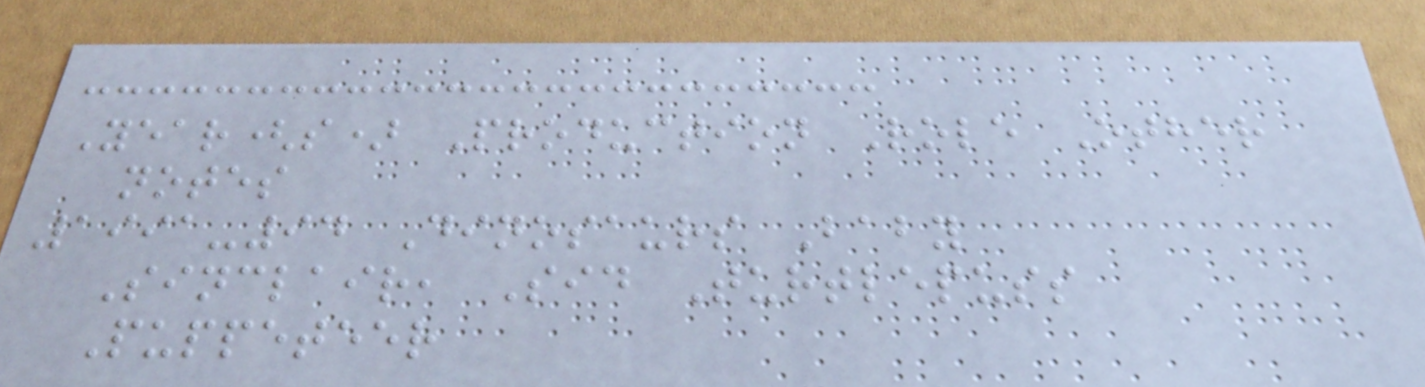Year(s) Production Role Other
notes
1991-94 Dinosaurs Baby
Sinclair, Sid Turtlepuss
Puppeteer
